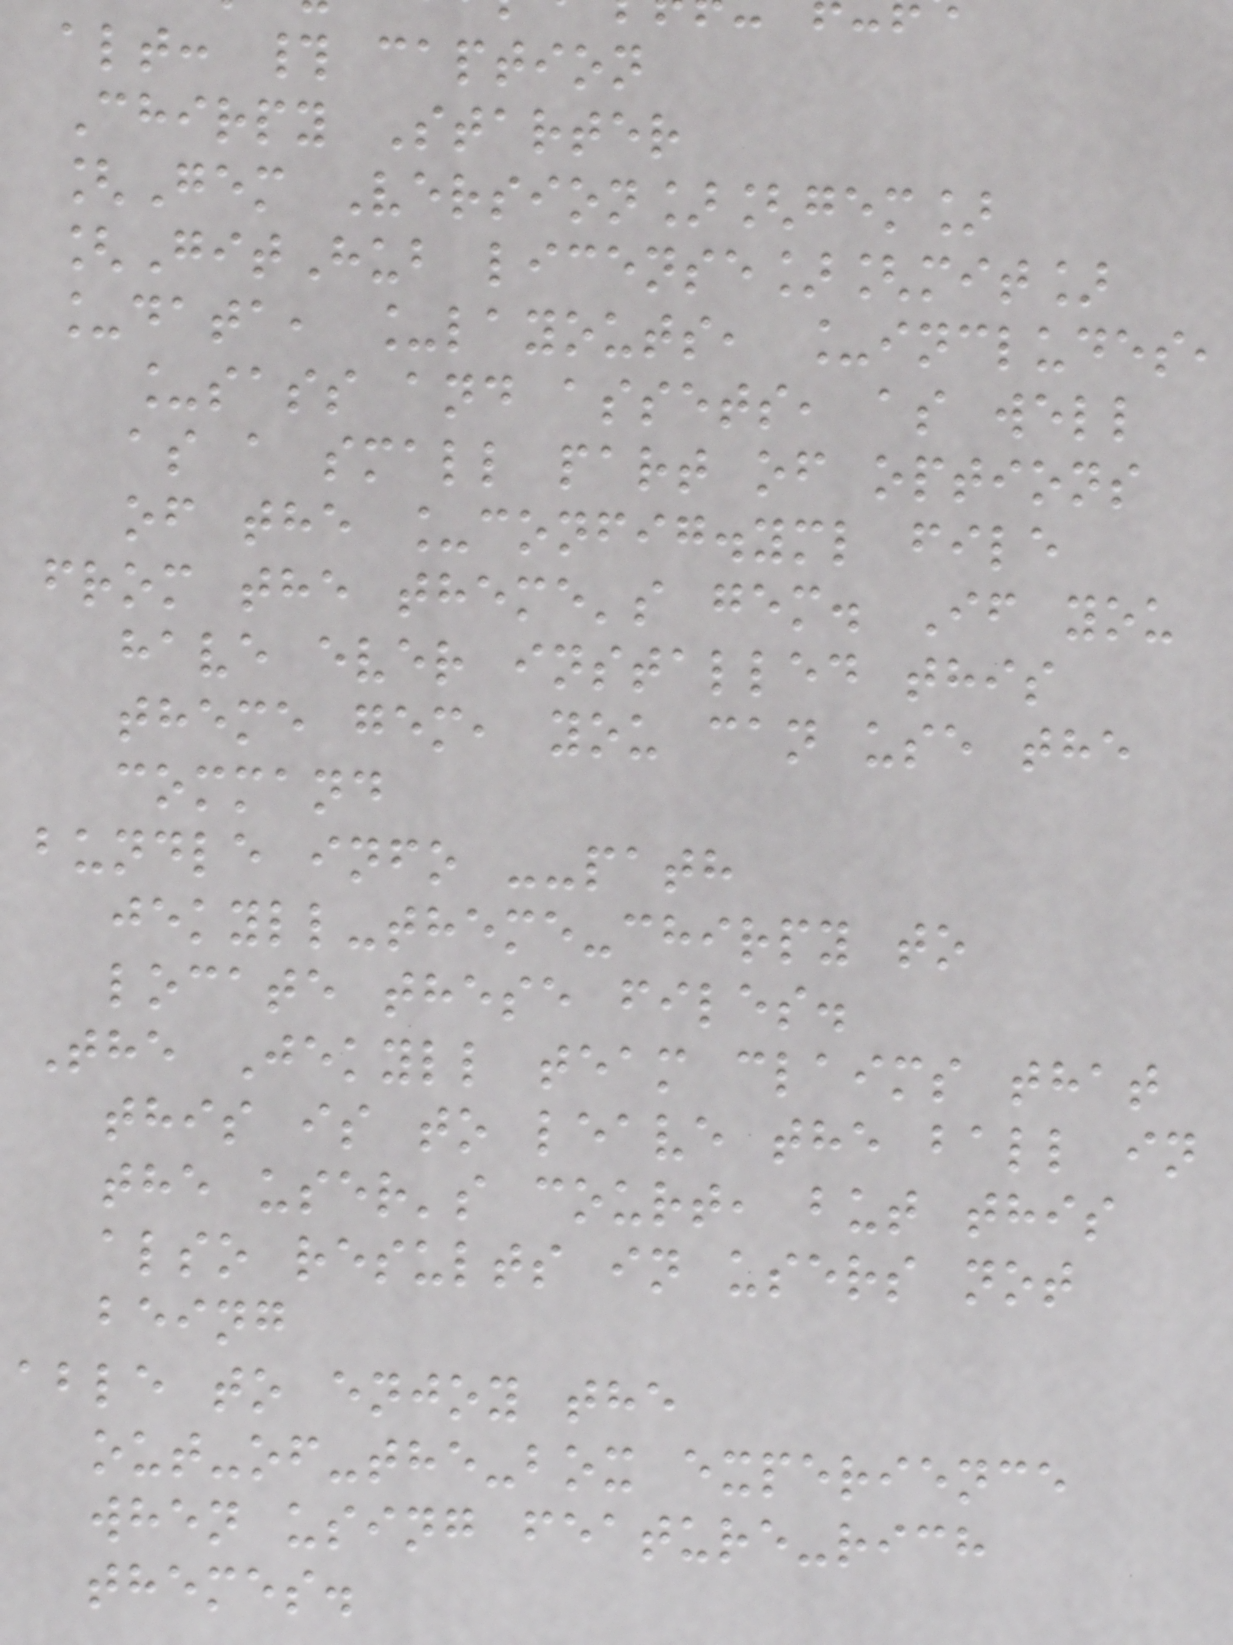alt: # caption
Chirpy Starter
[Gem Version][gem]
[GitHub license][mit]
_data, _layouts, _includes,
_sass and assets, as well
as a small part of options
of the _config.yml file
from the theme's gem. If you
have ever installed this
theme gem, you can use the
command
bundle info --path
jekyll-theme-chirpy to
locate these files.
The Jekyll team claims that
this is to leave the ball in
the user's court, but this
also results in users not
being
able to enjoy the
out-of-the-box experience
when using feature-rich
themes.
